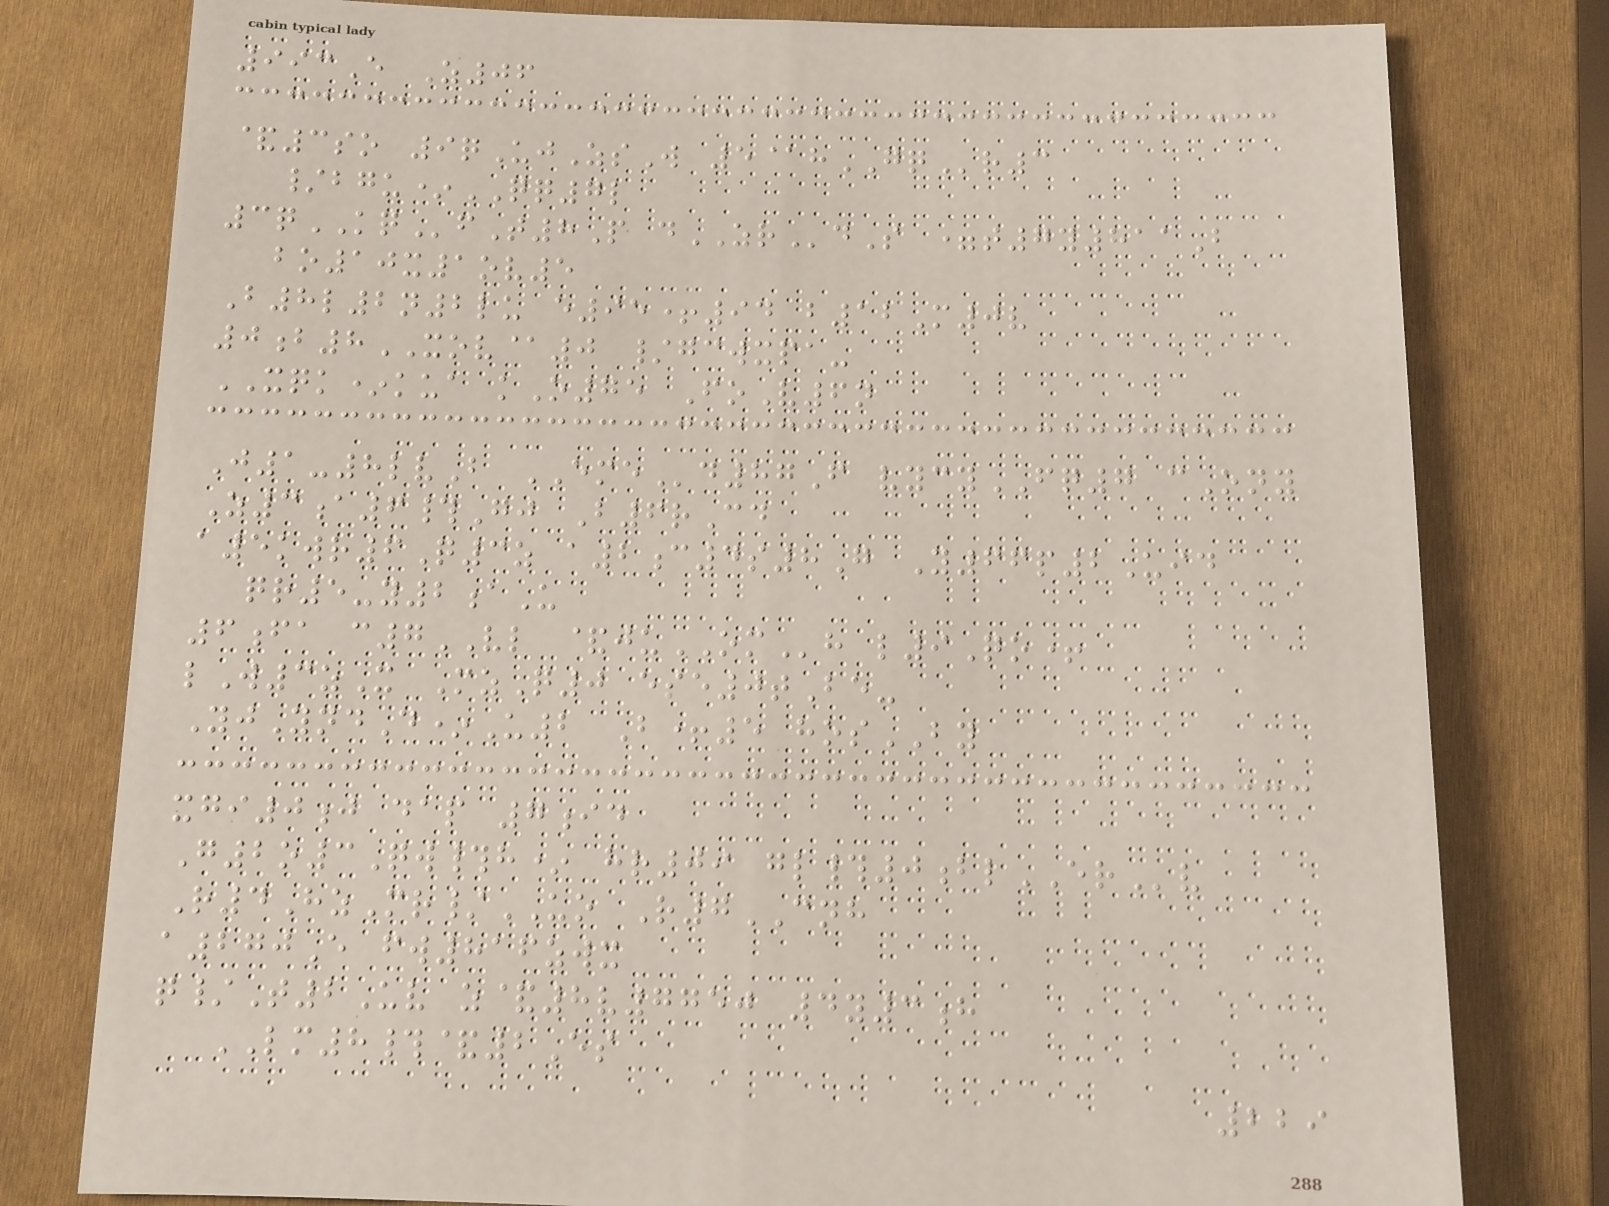993E Z06
&3so 9qUjZsW 5@hGQr3
/bgu*QQ7l
3qKQfT8P dZRdS =t7y811B
bo10x1ov5
B8l2n2lu e95+94 b12M0v
0b8XOV@0 /gcwxpa-
XQK*kua kO75 FoV6n
J1-8lvB EMEd87F vycyFQ7 cOny
Z3a6#Gj B6rCd
a5kwr6Q3z a2c4s8G Y66p2Uid
qr5-y2aU
6fa c7VL &juOMh l9Qo+
lW3zX MzQ0 ese0tBe-
YjYndD*U2 B+5 hosBY
xgi0j dap 7id
G2o3Qw#h* hr09 gl#0blERv
R4HzMr/UO R7CNH
a270E fw816zwx
q/T2Uv z&8v7750 4y3h
LM8#&2Es
229
